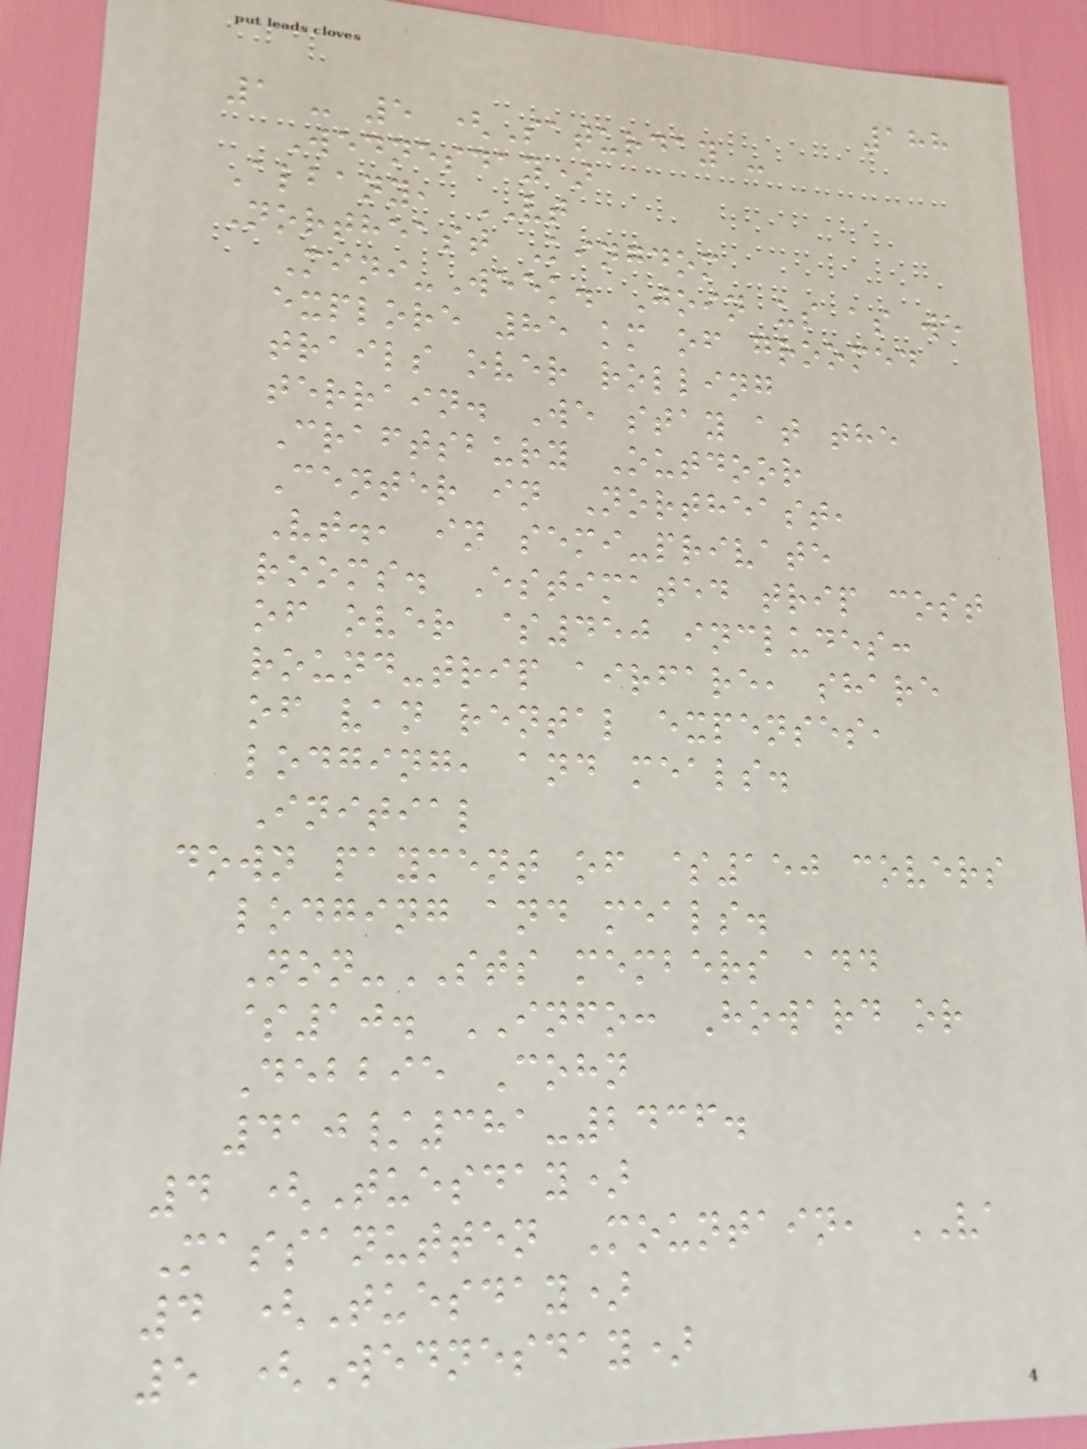188
1 - 5 (Saturday -
Wednesday)
Albany, VT
Northeast Kingdom
Mini-Week. Join us as we
explore 85 km of groomed
trails over rolling
terrain. We stay at the
Craftsbury Outdoor
Center in Northeast,
Vt., in semi-private
rooms. Estimated trip cost
of over $450 includes:
round-trip airfare, share
of van rental expenses,
lodging, and meals.
Initial
down payment of $150 covers
lodging and meals.
Non-STS members add
$10. INFO: Howard or
Debbie Cohn
410/381-2436.
4 (Tuesday)
Massanutten Mountain, VA
4 (Tuesday)
5 (Wednesday)
